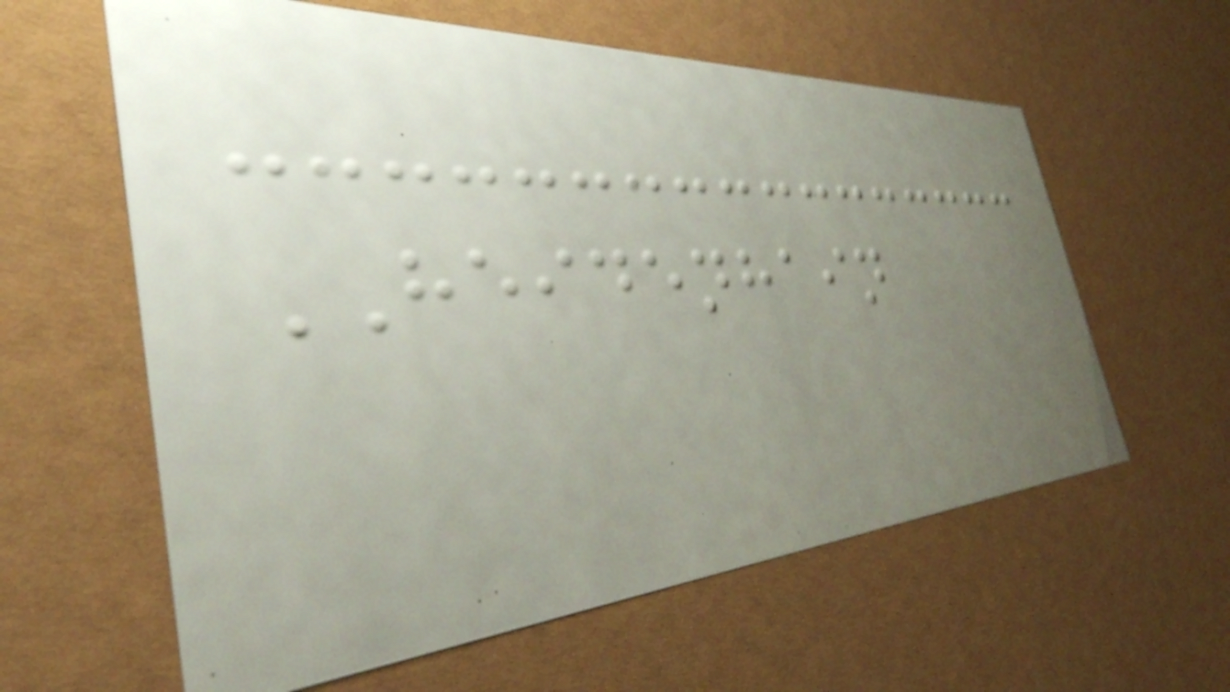HEIDENHAIN
